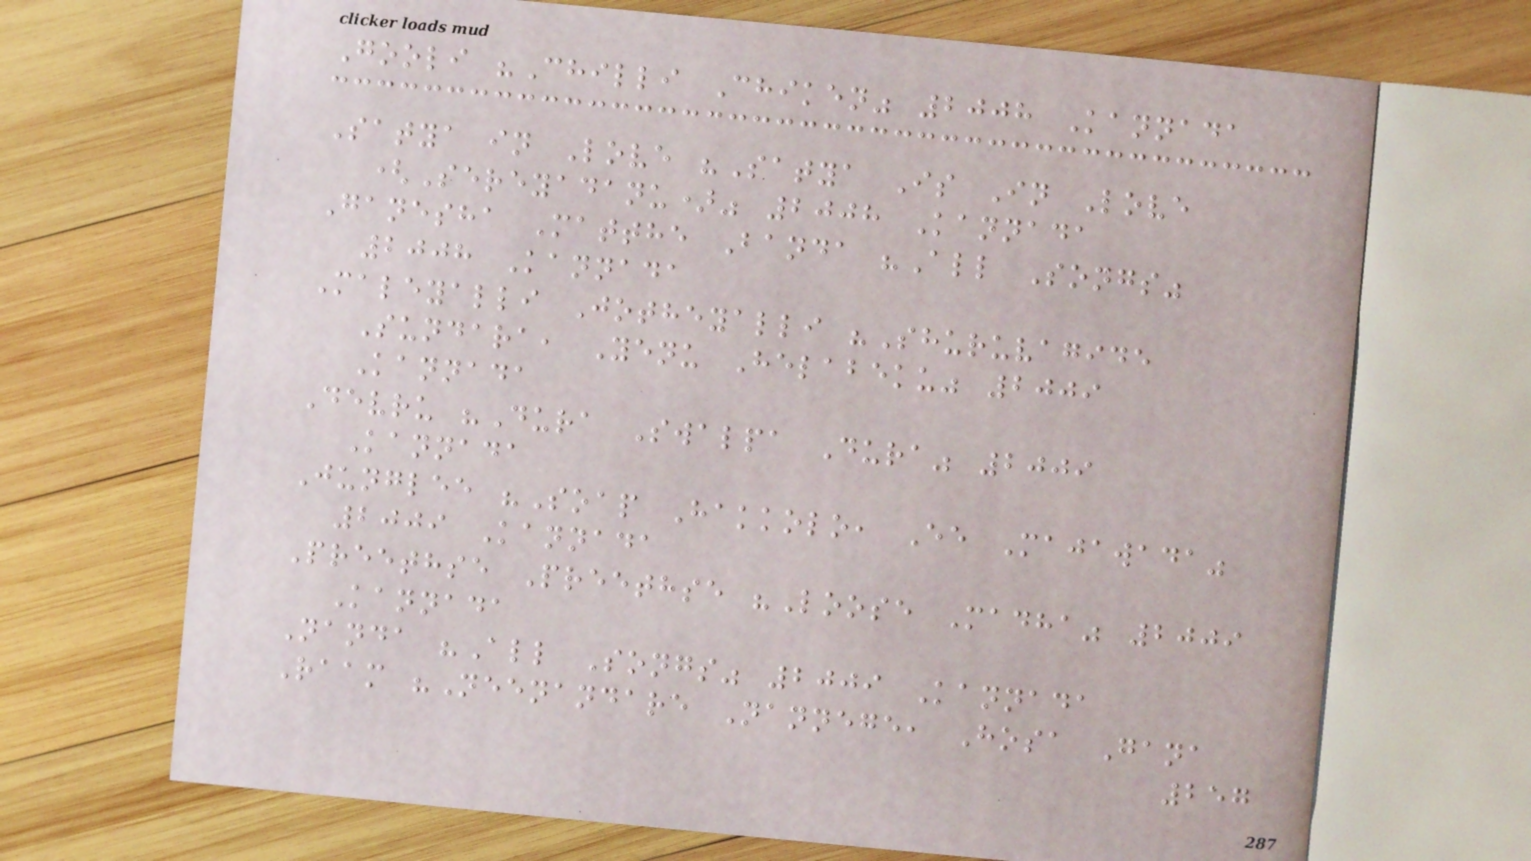Gooli "Chilli Chiken" 2008 Kannada
Satya in Love "Satya Is In Love
(Sereyadanu)" 2008 Kannada
Ganesha Matthe Banda "All Songs"
2008 Kannada
Maleyalli Jotheyalli "Shuruvagide
Sundara, Yenu Helabeku" 2009
Kannada
Devru "Dura Swalpa Dura" 2009
Kannada
Junglee "Soap Hakkolo, Ee Majawada"
2009 Kannada
Preethse Preethse "Loose Madha" 2009
Kannada
Nanda "All Songs" 2009 Kannada
Raam "Neenandare Nannege, Hosa Gana
257
